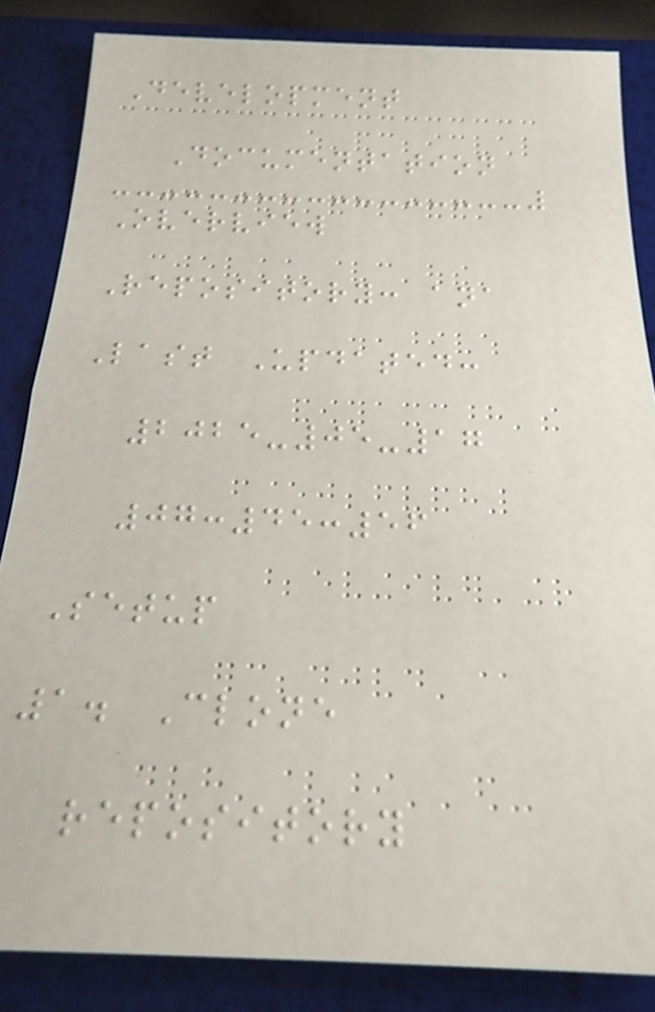Development
Documentation
Overview
Repository: ana
Last Updated:
2025-05-17
07:45:56
Setup
1. Clone
repository
